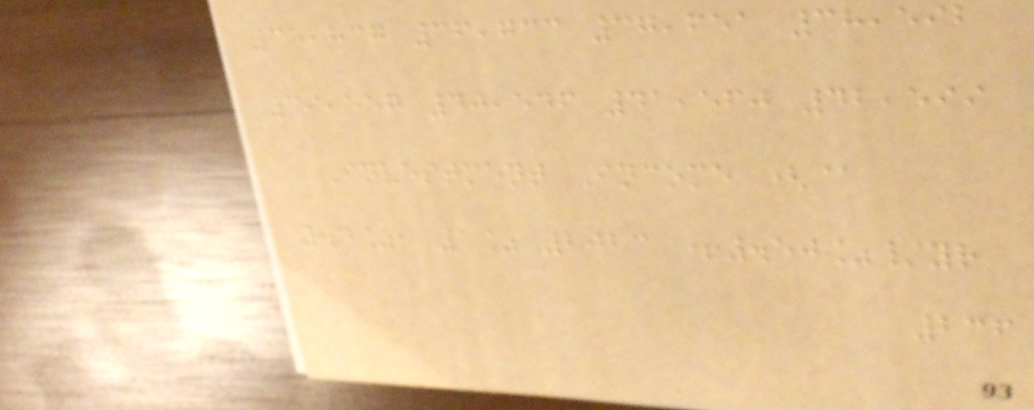35,837 36,733 37,651 38,592
39,557 40,546 41,560 42,599
Investment Income (@
.4%, 1% 2023 +.50%/yr
236
